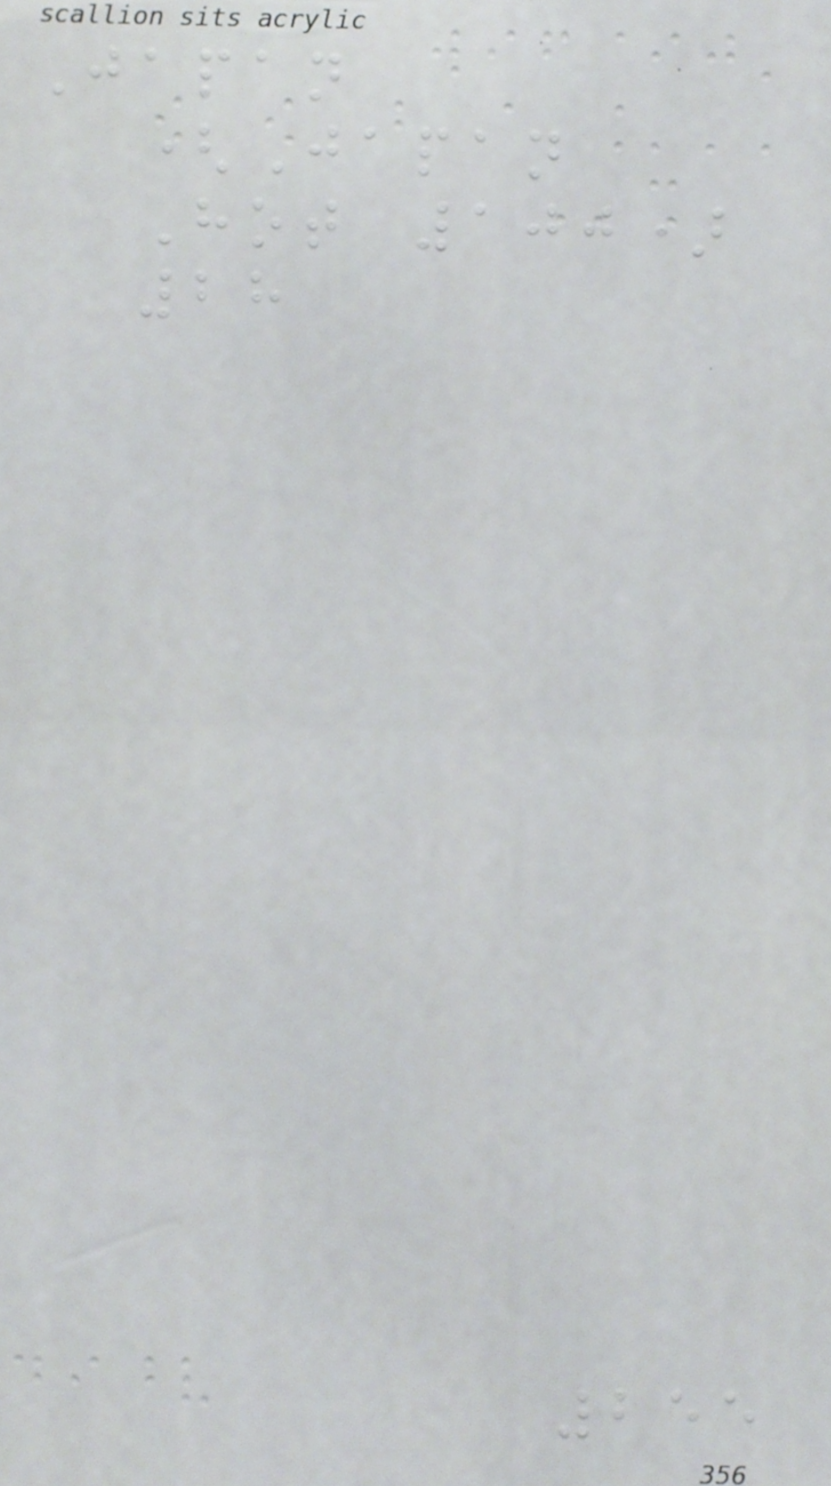Japan
(Japan
Hot 100)
28
255
